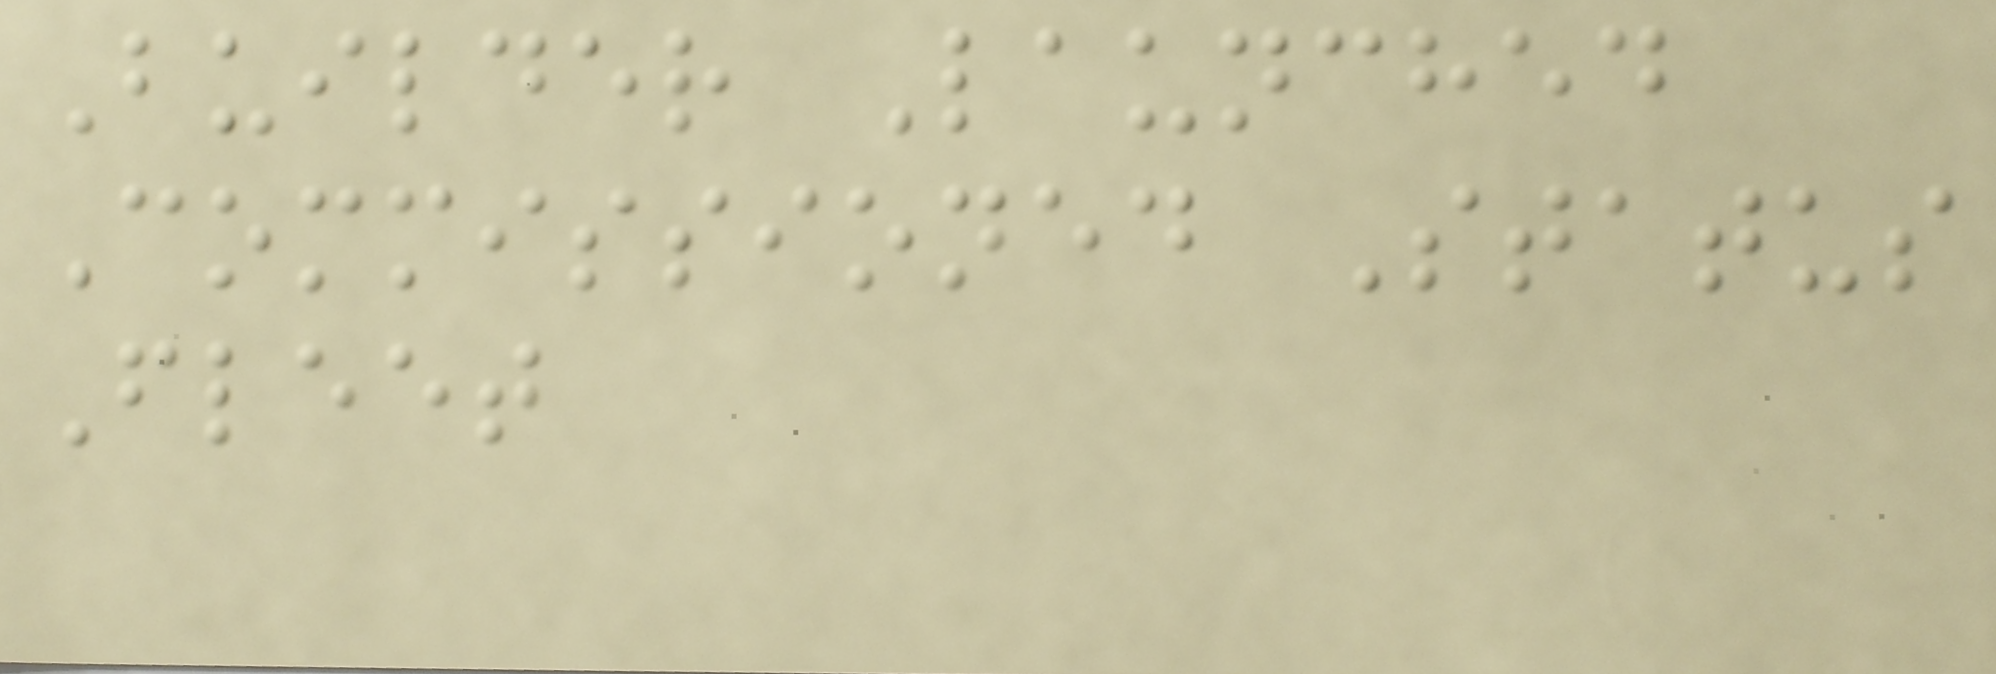Builder Launched
Commissioned Status
Fleet
